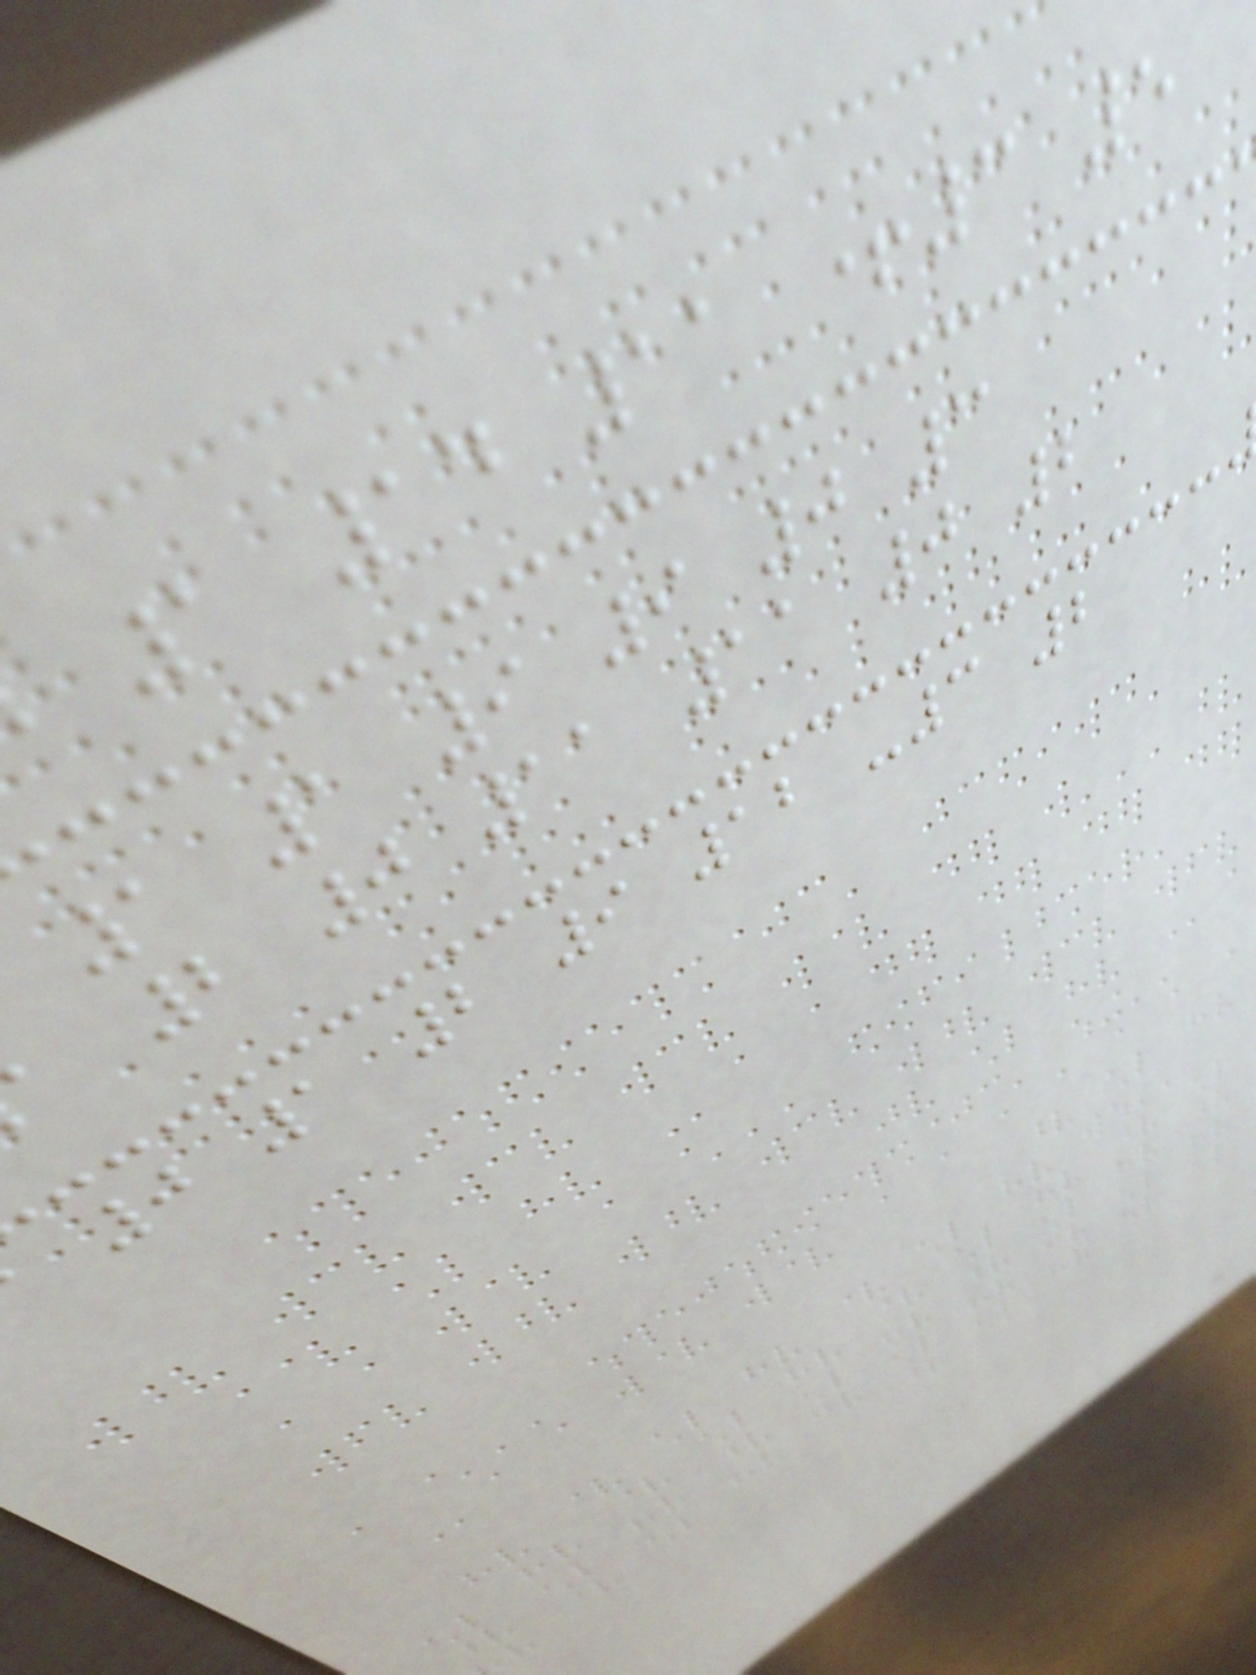1 14 11 +3 5
1 1 9 9 0 3
a 2 0 11 11 0 2
0 1 2 9 12 -3 2
